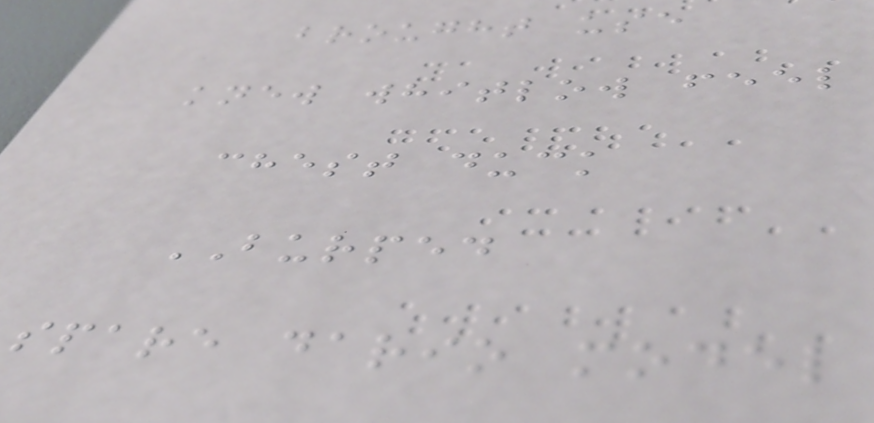brought use
knew whitlow feel
chest duck
BURPED
spare dario model
